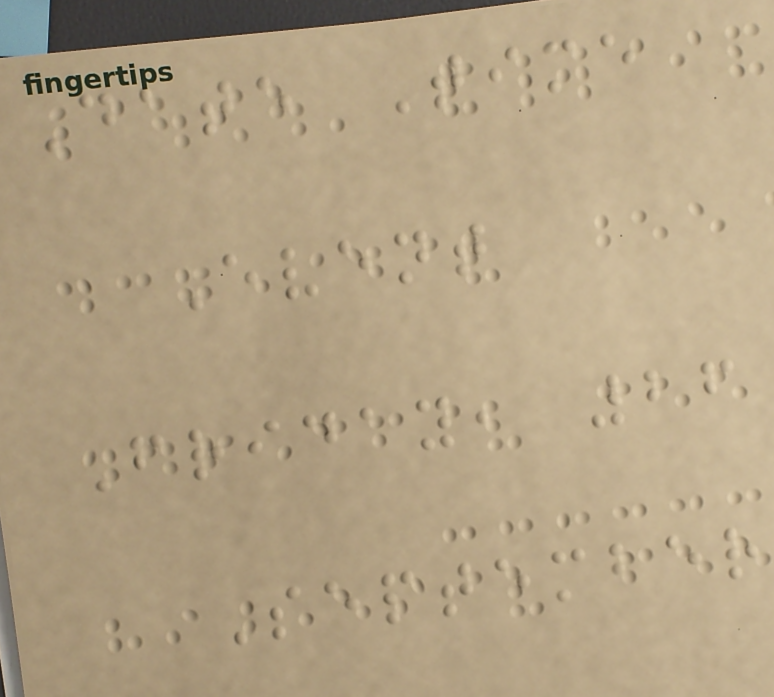Date Time
Event
Friday, 26
September
